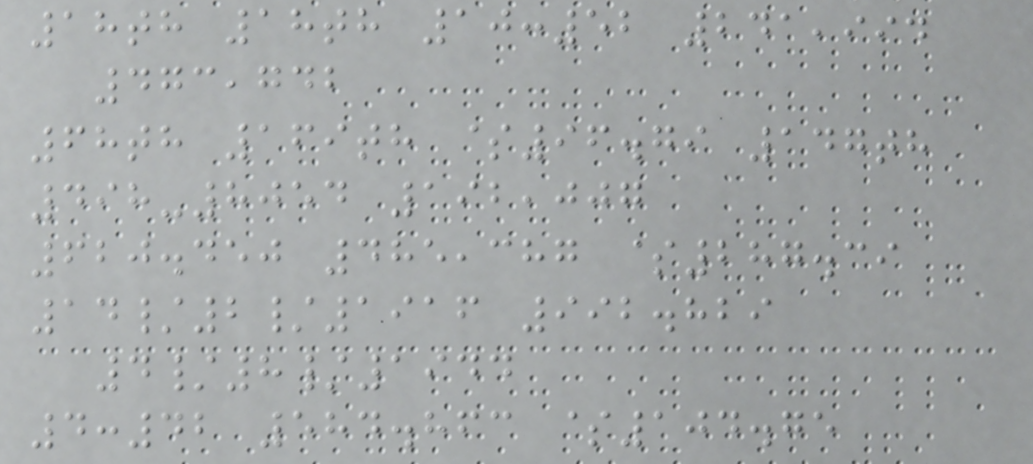18th 18th 10:52 241,994
473,742
68th 169th $96.79 147th
498-8054 192,007
620.450 485,387 $287.39
14/2/1916 992.829
4/8/1944
4:42 584.863 $104.75
